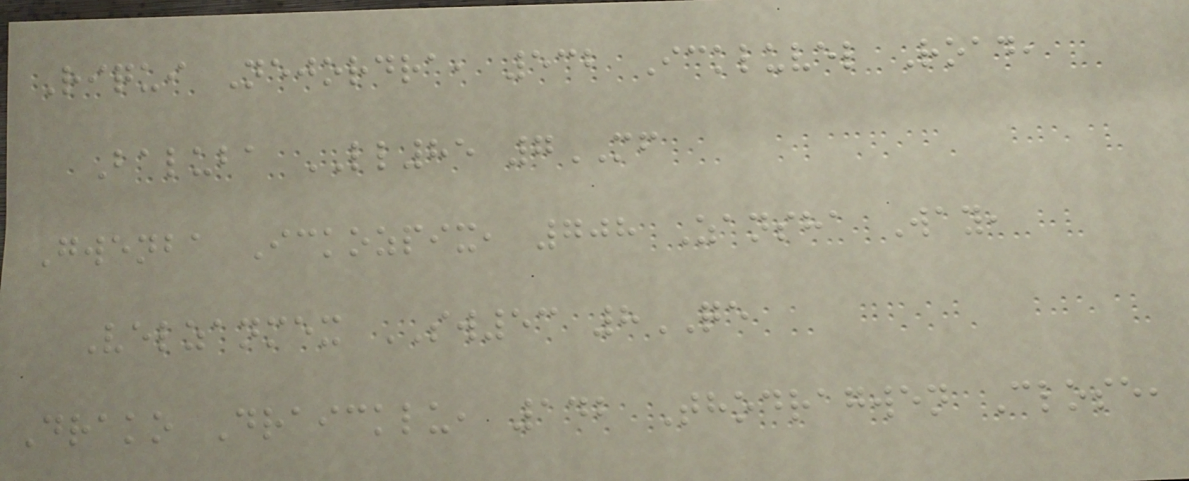Riqui Nejordra, 532 Ickluvel Road,
Baluba LL85 7MF
Gwenba Ickozpix, 708 Zansha Way,
Velzanmex SW53 8QE
Drako Draicklu, 142 Thodragwen Close,
